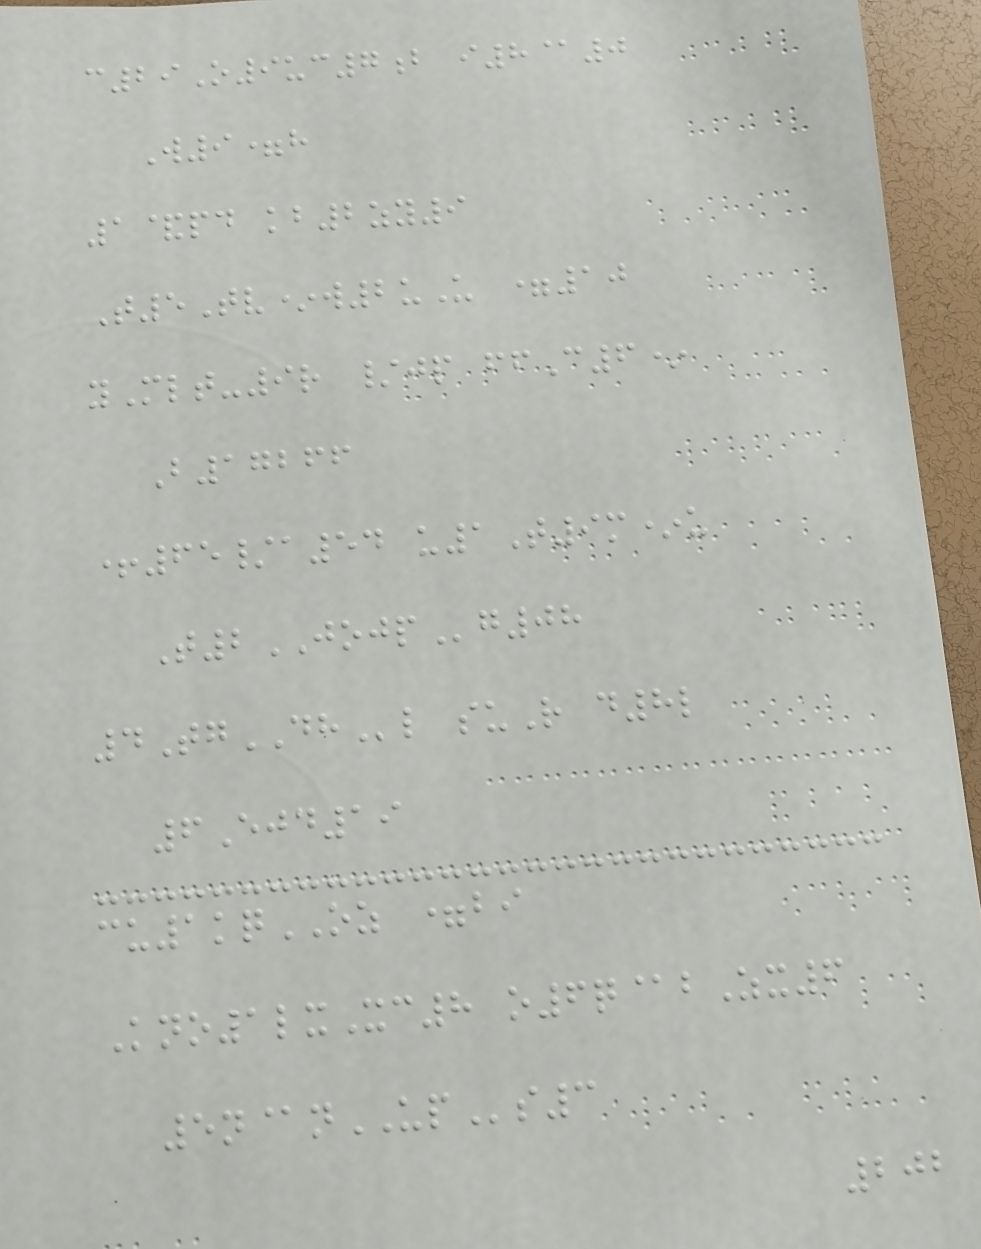c29O9uc7b i8@0
W9=h
1&pd kb2zy9
T5Tv*w2uU =10
yMlt-9r /jp ffC6*
B17266
+65/a54 u1T9m*u
T2JOJPg08
4TgDHl suR d8l
6Ejd19
cu1kqOZ =bi
Kno1lxXc8 o6q@bZx6
5n@nUPs3
202
